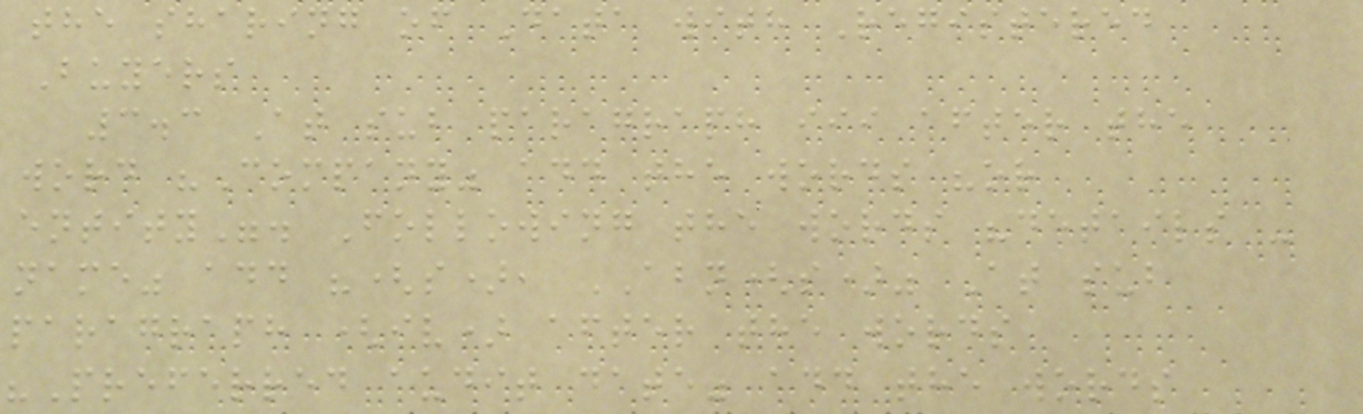the sharing of Data with Registered
Buyers
3.3 At sub paragraph iii after the
word "Company" add the words "or
entity". Following the words "details -
name" add "(s), ABN(s)" At sub
paragraph (iv) after the words
"Preferred audit date" add the words
